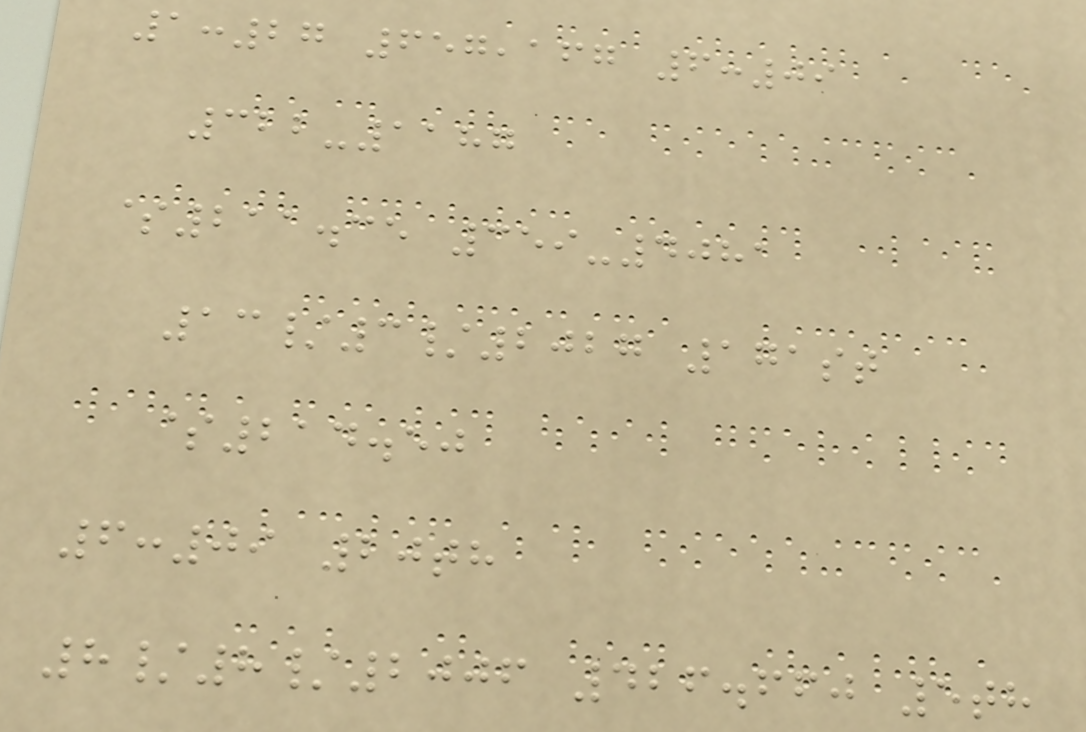1:27 657,167 6:09
322-1187
$211.35 359-4081
13/3/2027 171st
$214.50
6:09 20th
8/8/2006 426.660 5th
